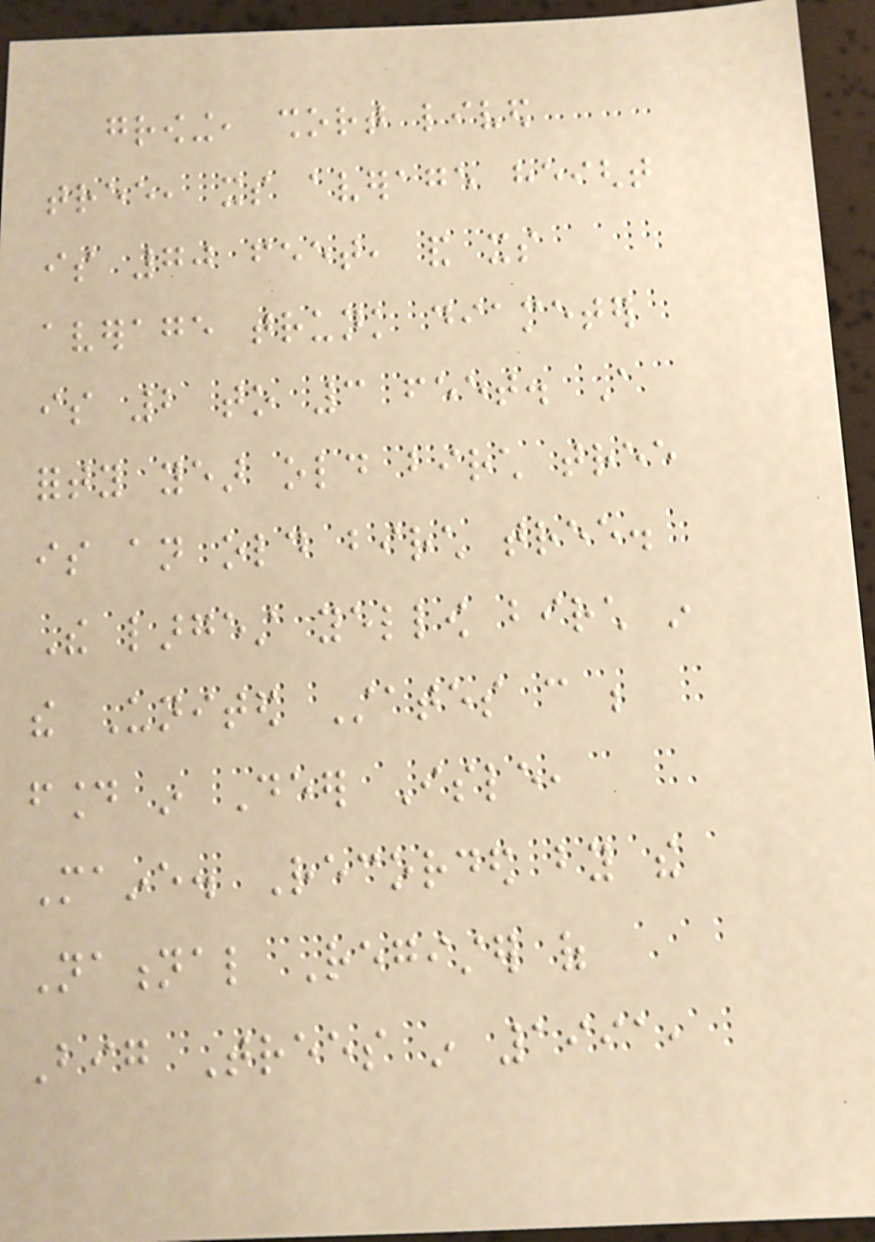growing, short lived
tree, its average height
is 70 feet, and its
average trunk diameter
is 2 to 3 feet. A
forty year old birch tree
is an old birch tree.
The largest yellow birch in
the United States can be
found in Deer Isle,
Maine. Recorded by the
National Register of
Big Trees in 1991,
